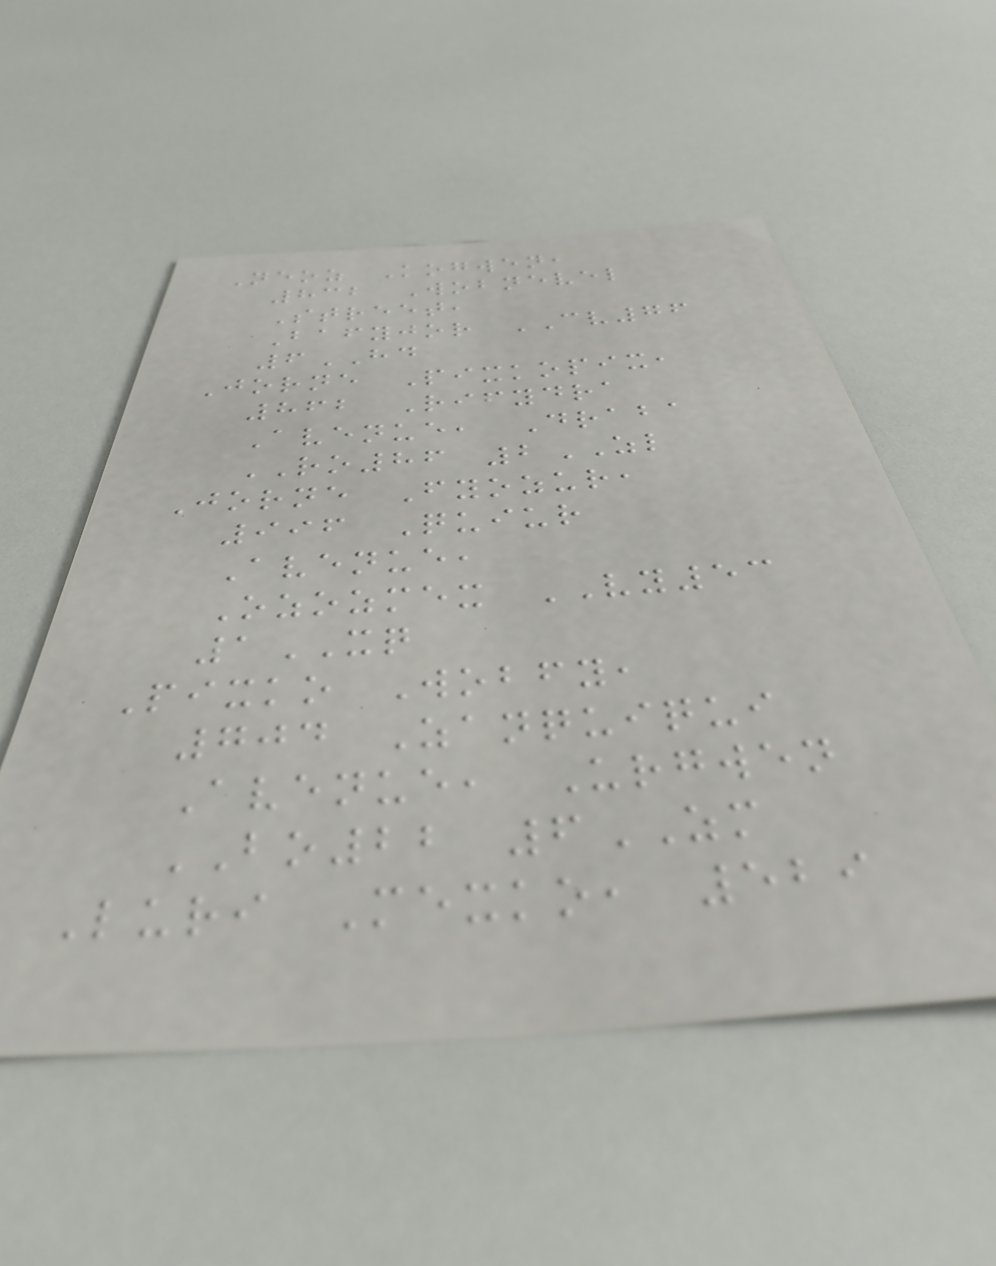Neoz Kogwen,
832 Wobnevel
Street,
Bafyjor CV76
6HD
Jorne Pixkopix,
862 Rifydra
Avenue, Draba
RO86 2ZL
Jorne Fyozur,
996 Quiur
Avenue,
Ozozmex VY53
1XQ
Pixko Wobfy,
704 Zanquiqui
Avenue, Urgwen
BO22 6ZM
Luri Mexko, 529
